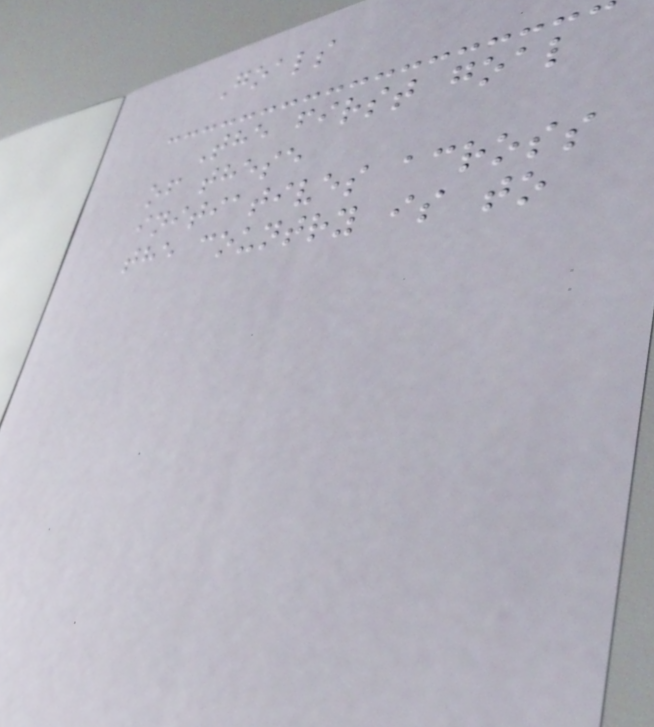Goals
The first goal
of these
initiatives across
the country is to
